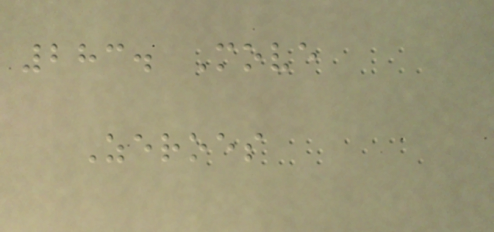283. Move
Zeroes
